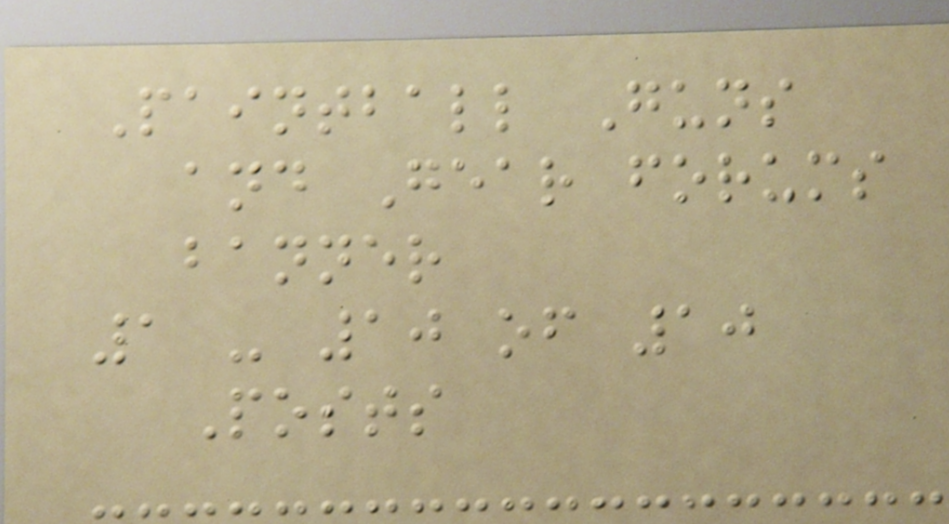Paintball Guns
and Gear forums
banner
1 - 10 of 10
Posts
